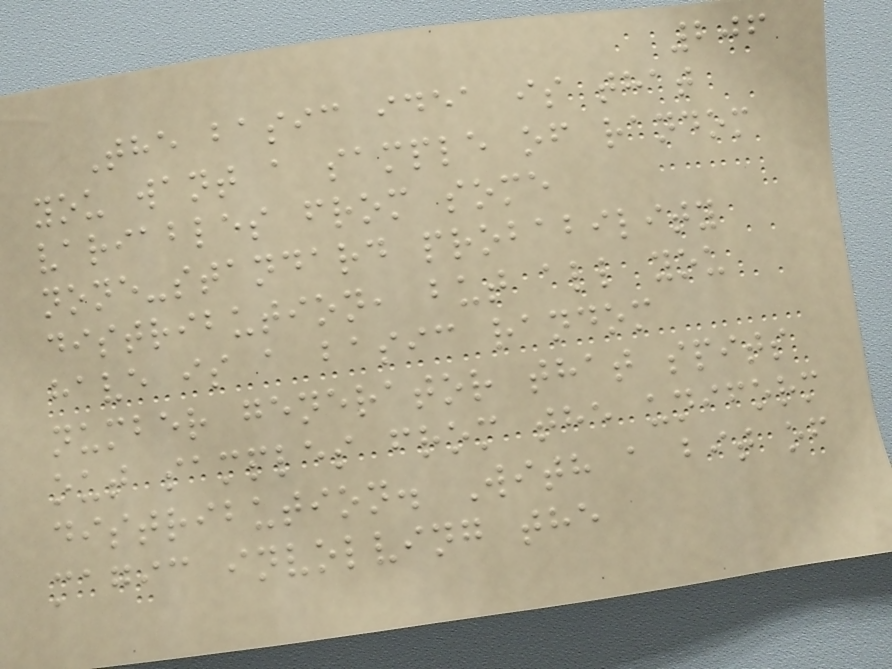206
The basic idea is that
you want a sample of random
variables from some
none-standard probability
distribution, but all you
have is a basic random
number generator that spits
out samples from the uniform
distribution. With a bit of
magic involving the
